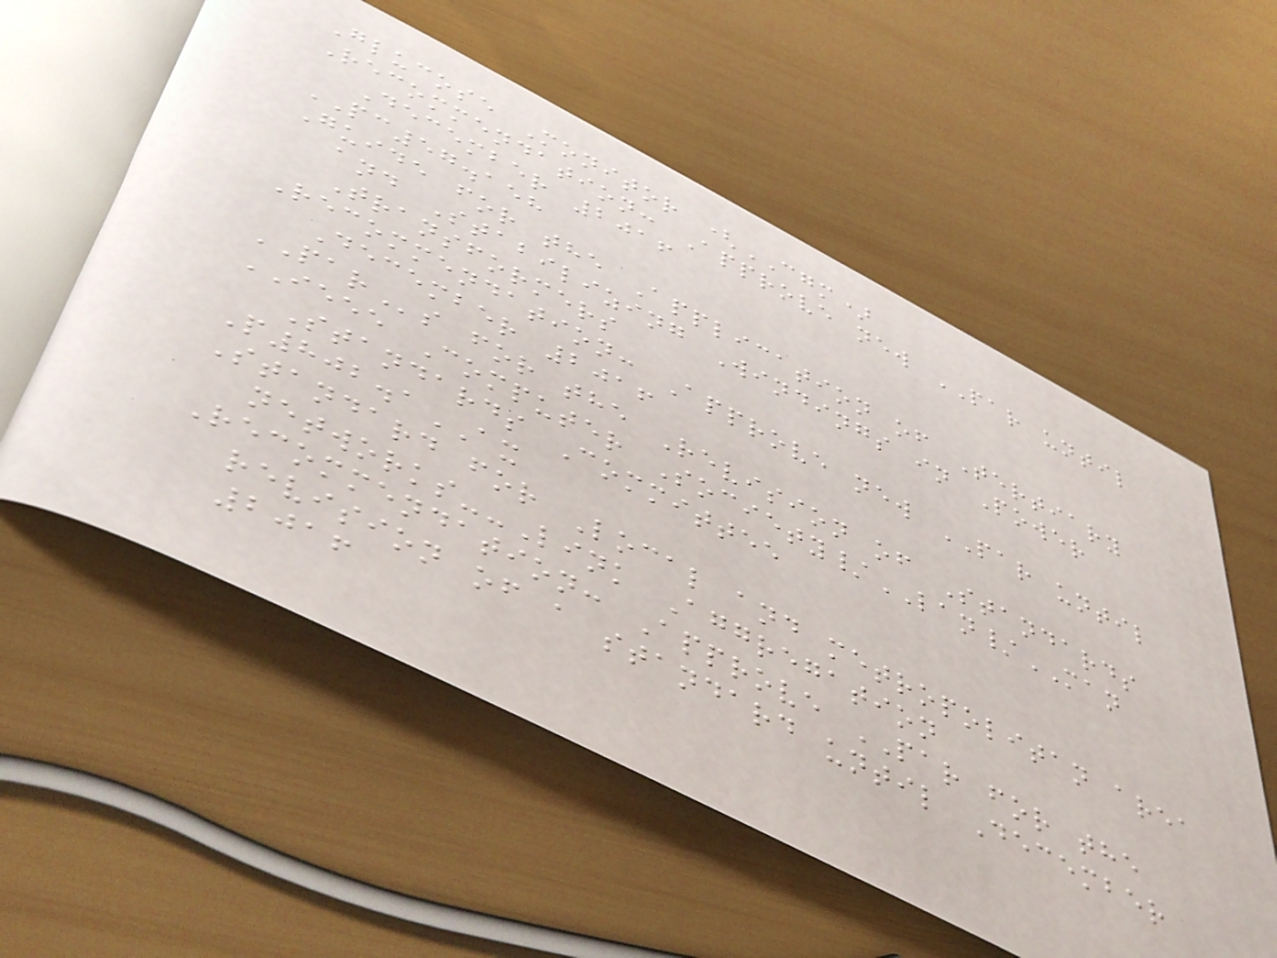Glucose Monitor (CGM)
Recommendation: Approve new PAR until
December 2016
PC57.158
Guide for the Application of Tertiary
and Stabilizing Windings in Power
Transformers
Recommendation: Approve new PAR until
December 2016
PARs for the Revision of Standards
IEEE Computer Society/LAN/MAN
Standards Committee
P802.1AX
Standard for Local and metropolitan area
networks--Link Aggregation
Recommendation: Approve PAR for the
revision of a standard until December
2016
